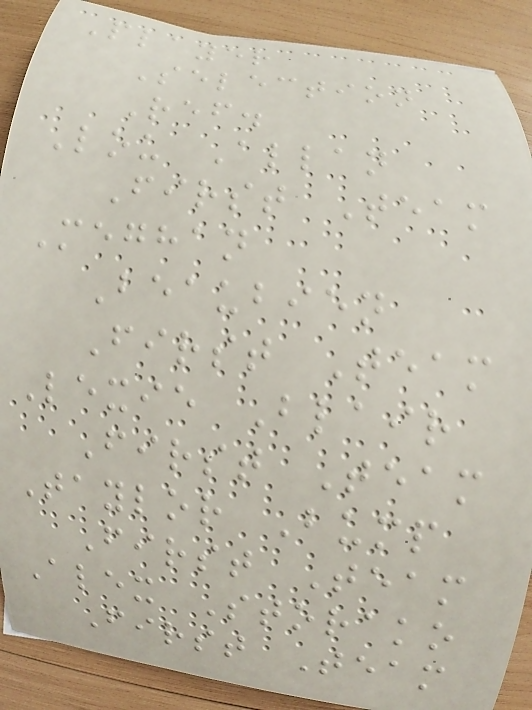Player
Selection
Ref.
Lou Allan
First Team
Meghan
Beaubien
First Team
Lexie Blair
First Team
Taylor Bump
First Team
Alex Storako
First Team
